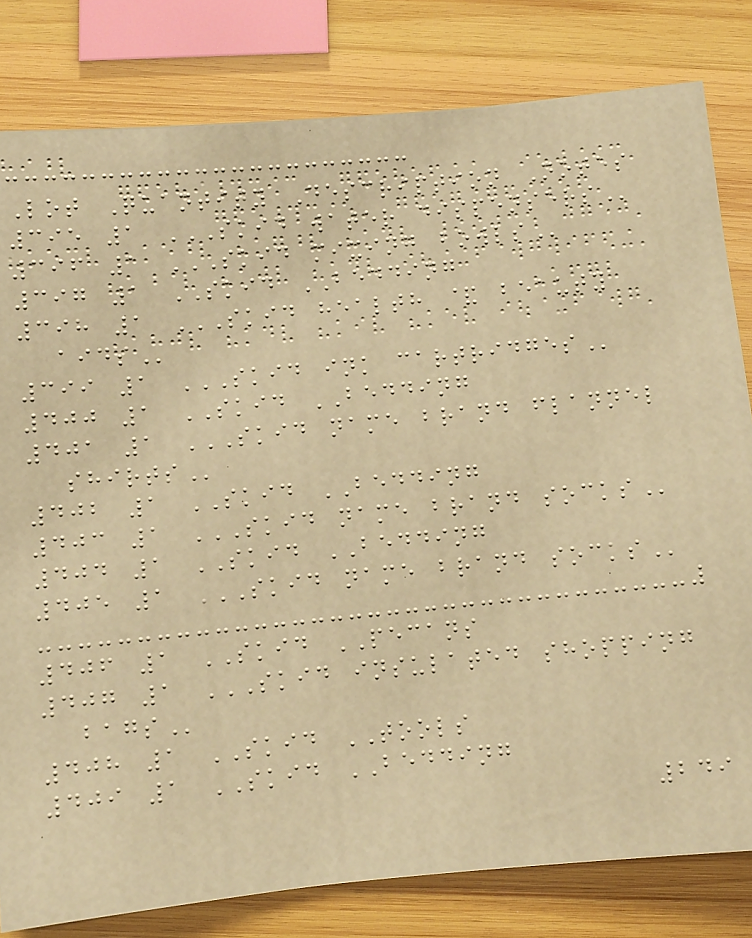Lot Quantity Description Notes
395 1 SKID WATER DISPENSERS
396 1 SKID MIXING BOWLS
397 1 SKID BEDDING
398 1 SKID HEALTH & BEAUTY
AIDS
399 1 SKID INK CARTRIDGES
400 1 SKID BEDDING
401 1 SKID NAME BRAND FLANNEL
SHIRTS
402 1 SKID BEDDING
403 1 SKID NAME BRAND SOCKS
404 1 SKID BEDDING
405 1 SKID NAME BRAND SOCKS
406 1 SKID PECANS
407 1 SKID INSULATED SHOPPING
BAGS
408 1 SKID TOOLS
409 1 SKID BEDDING
249
